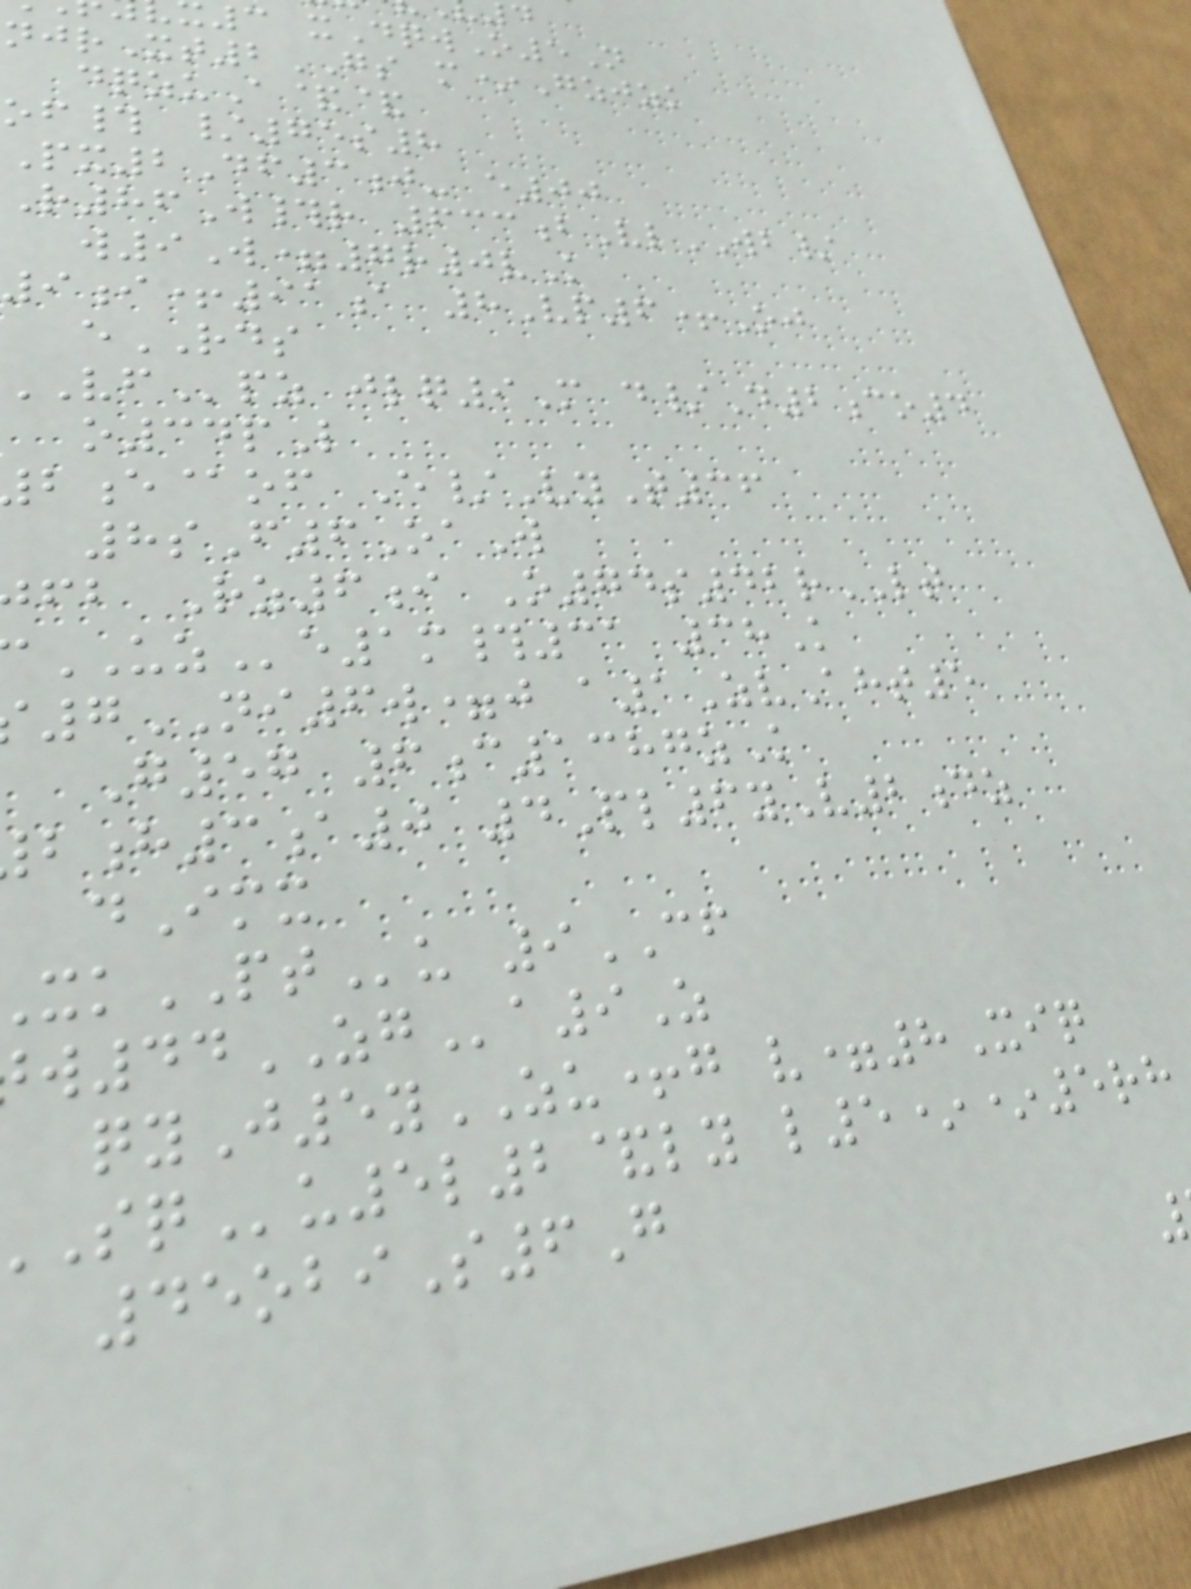3 xDqwO5N
njrXt2GS m*Gzjzk
dqzuA&&
of# /75s8
Px2Df3j- e00
R86W#r 633bVlWB/
w9W=7r0vK
9i+91a 8Vp6+Oj
eRDS
pz jlq9M d/D2co4
o34pL
e@of E/VyT36
8sF6OaW
fb Rz6i O74s42rLT
UZe1m#31 38K
7NI6w=j a1ZvAht5
G57 6c1387zK
h3a0 4Pl6yV2dz
dImx
kPTu 9CF
w44ZGa9Z
qyJ5yZU+g v=8Xiq
u5l2&ly l5**5rh
45obiS6G
